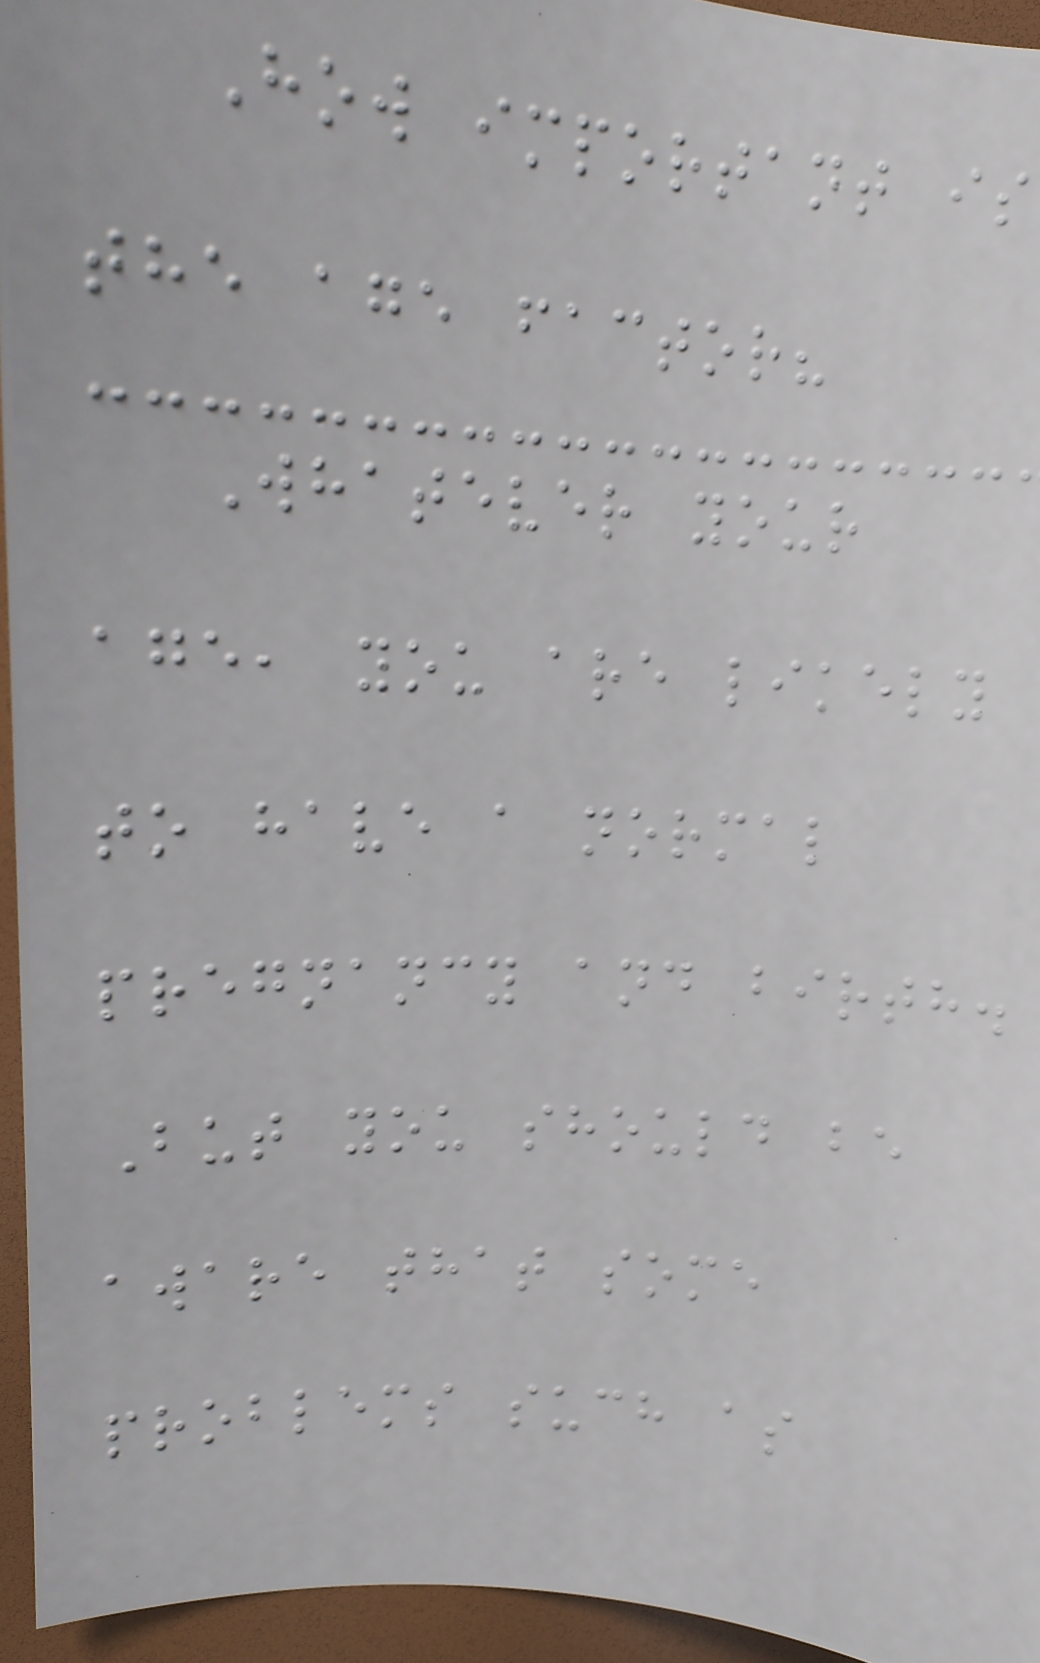How important is
the age factor?
Whatever your
age, you are likely
to have a normal
pregnancy and birth.
But you should be
aware that some
problems such as
